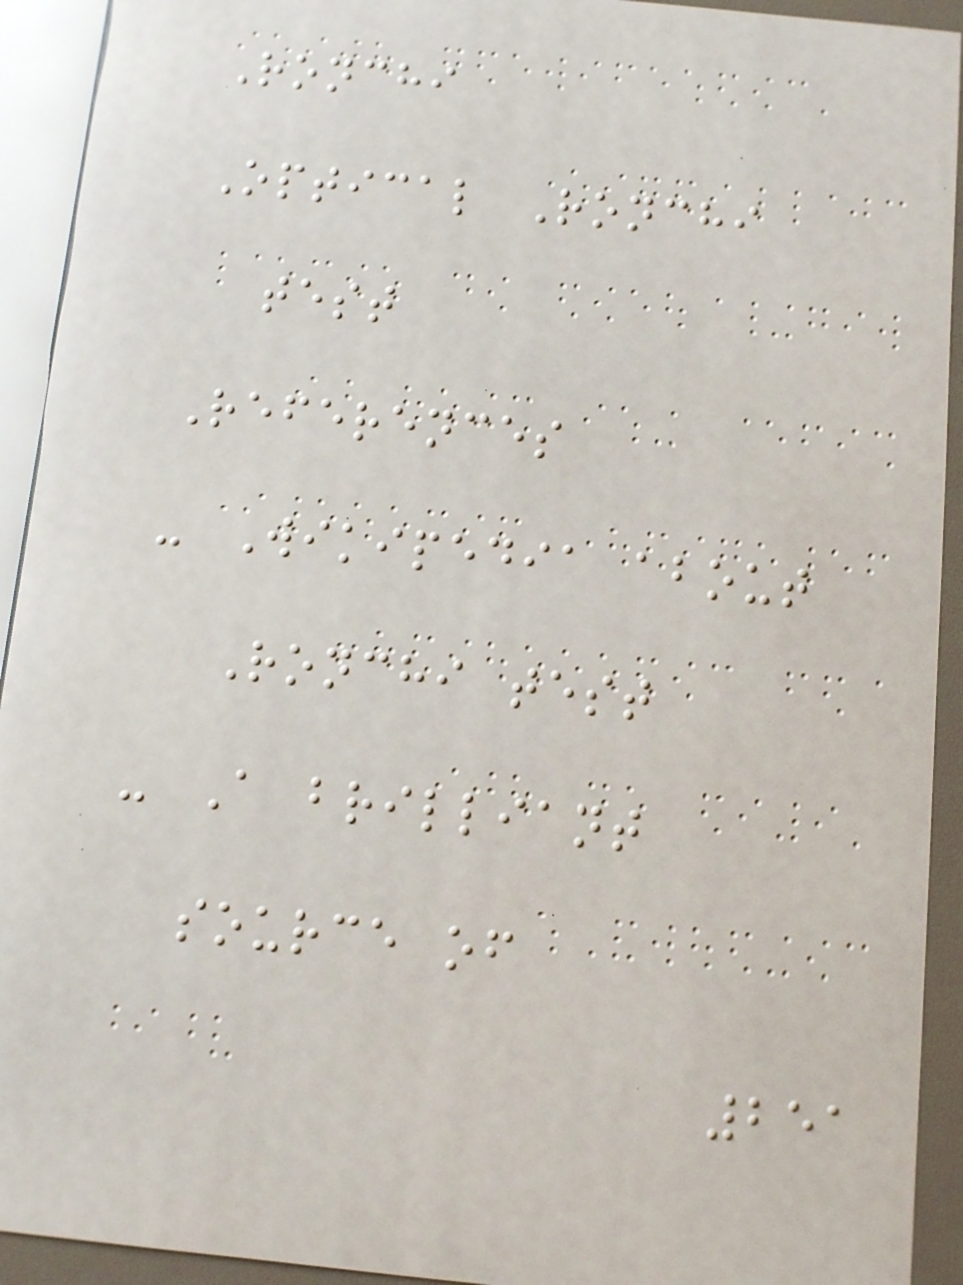Ronchi
Optical Ronchi
test
References
- Wikipedia about
Ronchi test
- A brilliant
source of
251
